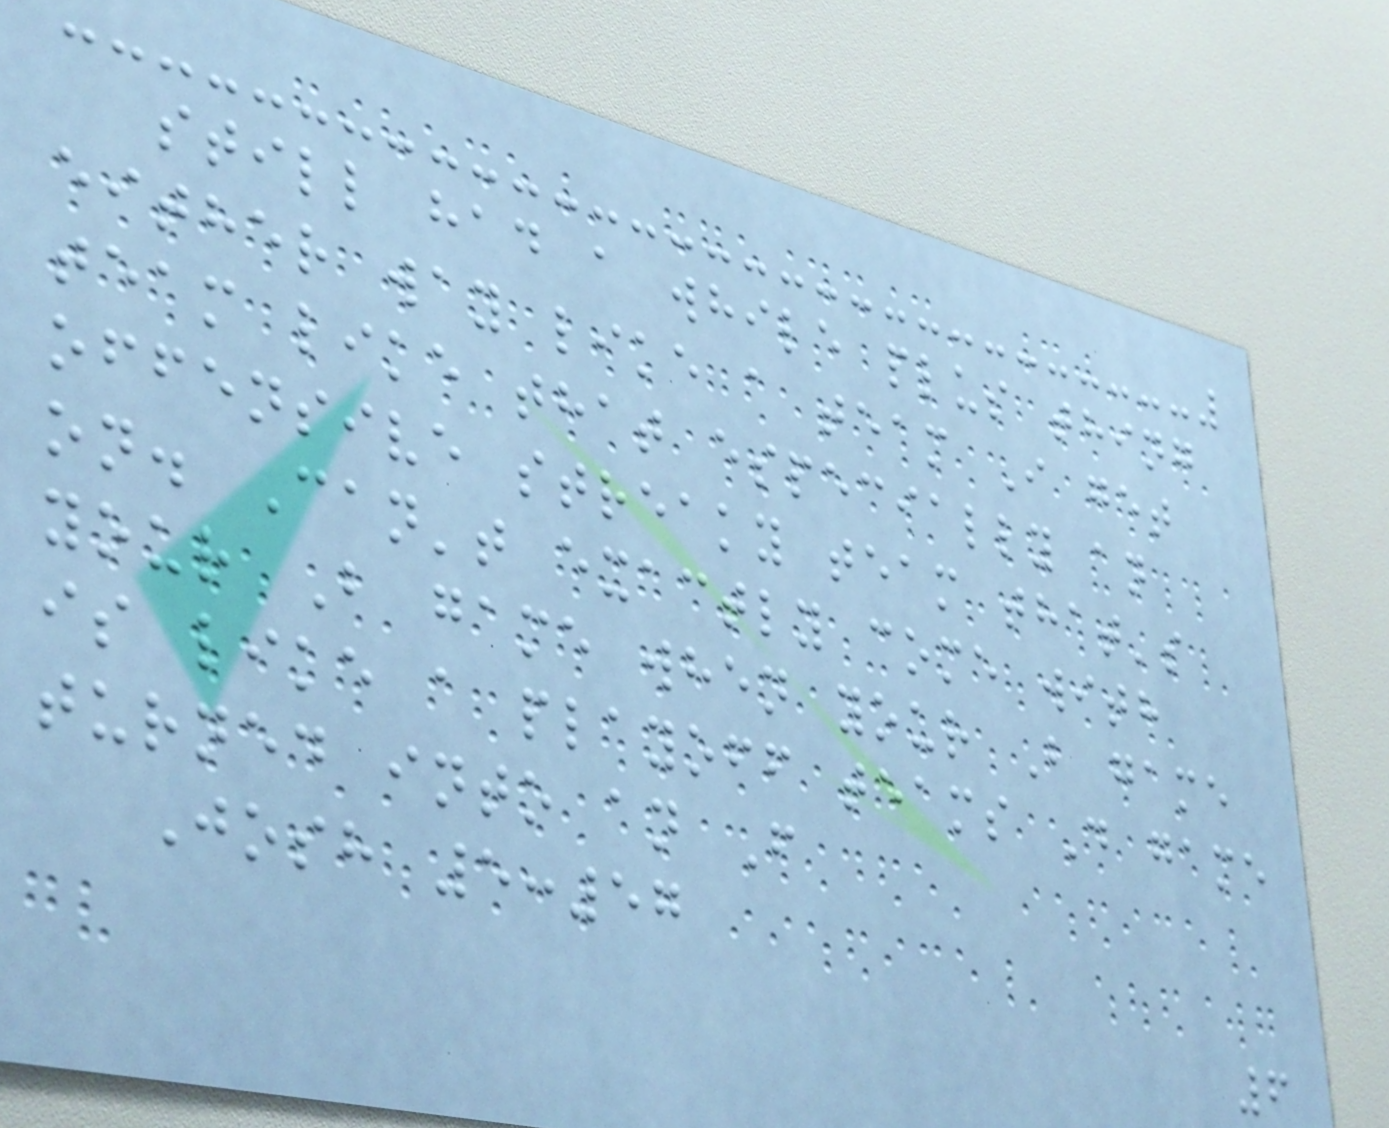still had a while plus thing
either way like a team I get
team like that especially an
offensive streaky team that's
on. Can't exactly come with
your B game when your B game
is like a playoff teams D game
turned into an F
Josh 5:57
6
